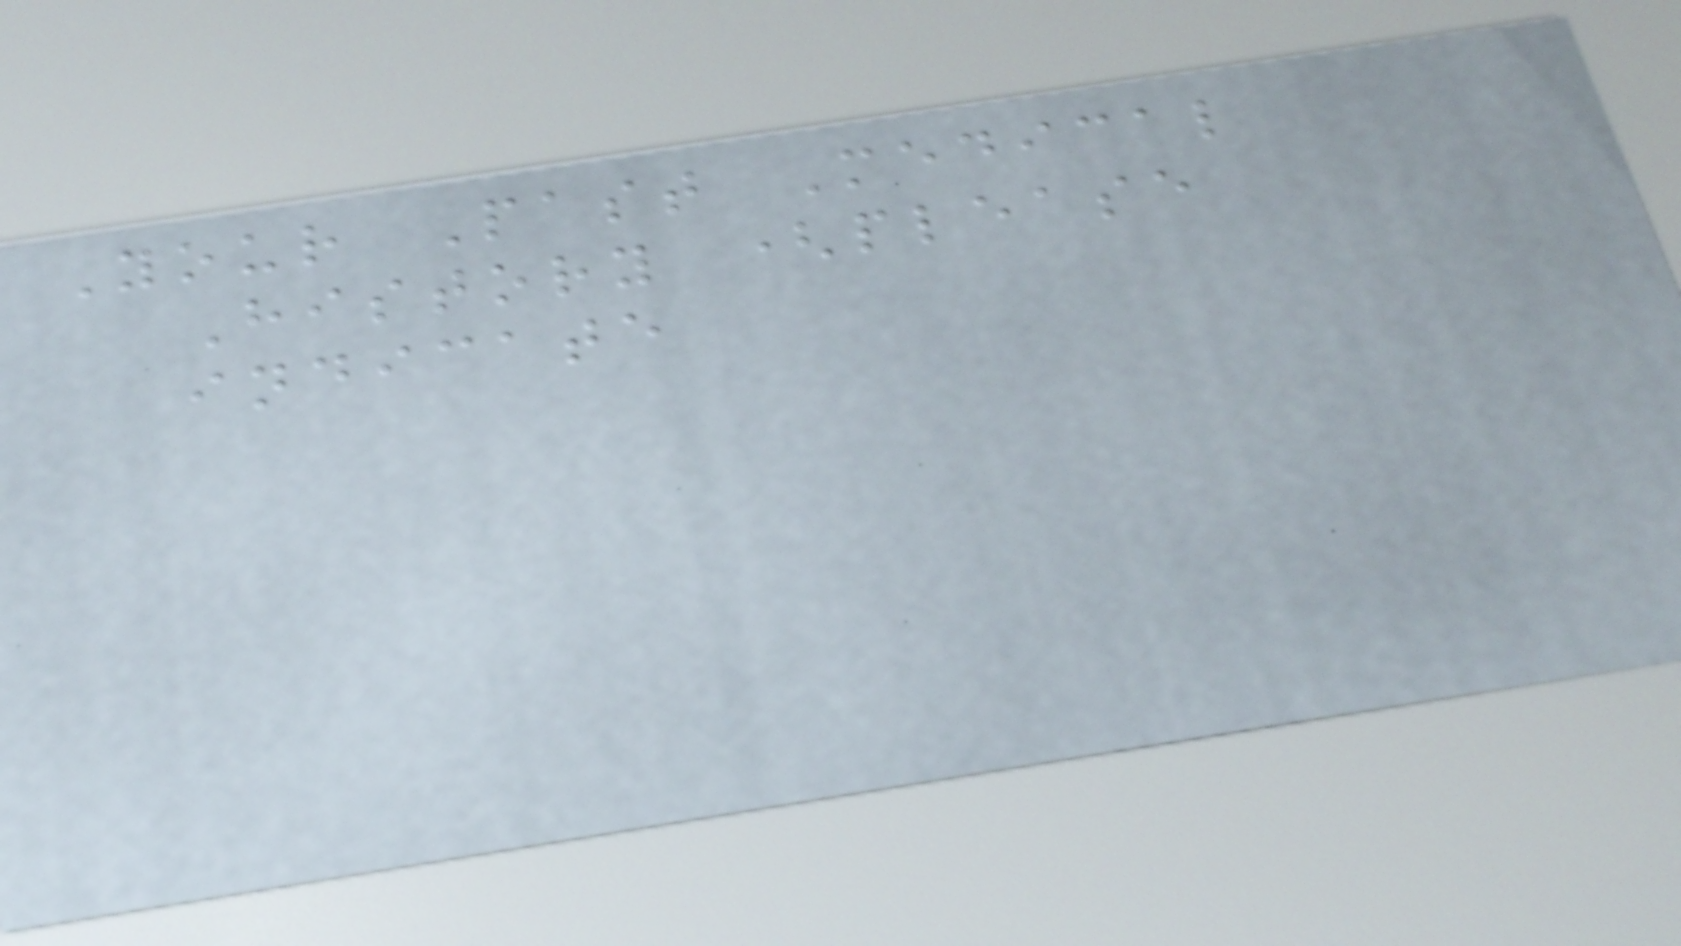Your Past Medical
History (please
indicate
